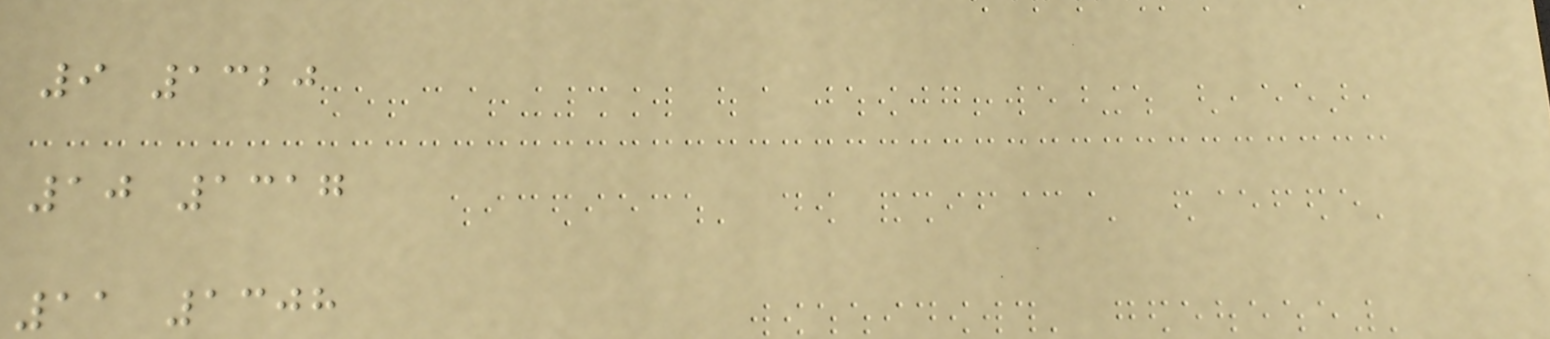9 1320
10 1317
11 1308
